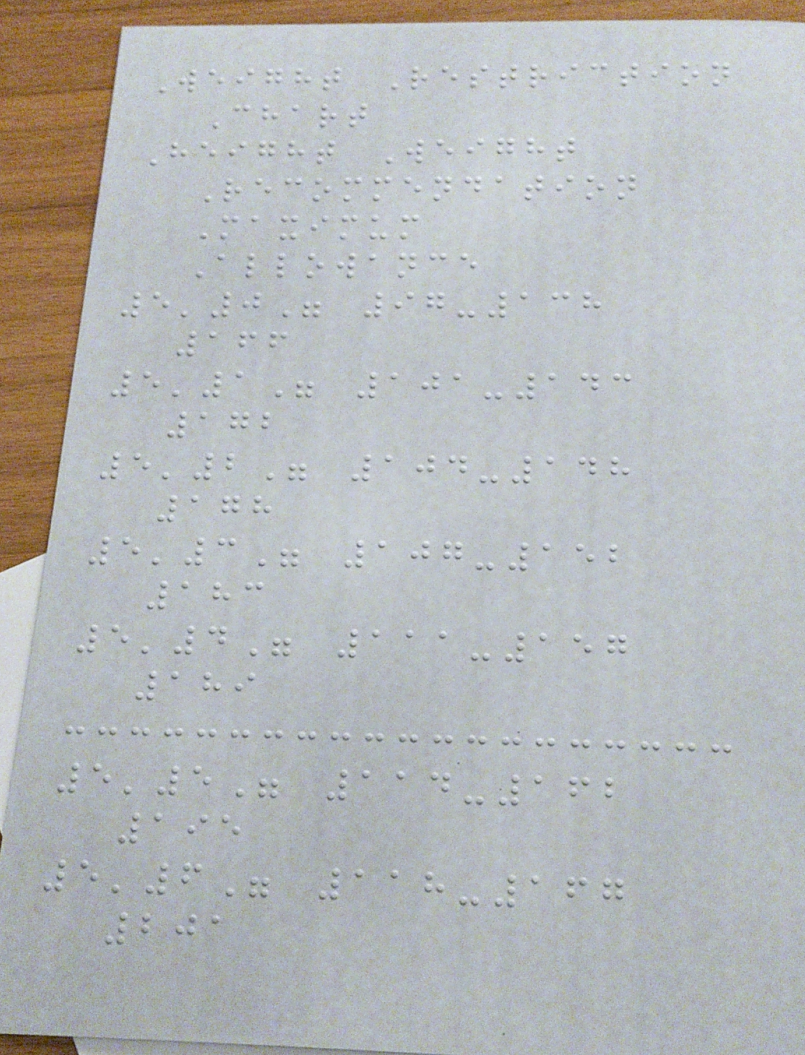Weight Restriction
Chart
Height Weight
Recommendation
Maximum
Allowance
5'0" 97-138
166
5'1" 101-143
172
5'2" 104-148
178
5'3" 107-152
183
5'4" 111-157
189
5'5" 114-162
195
5'6" 118-167
201
